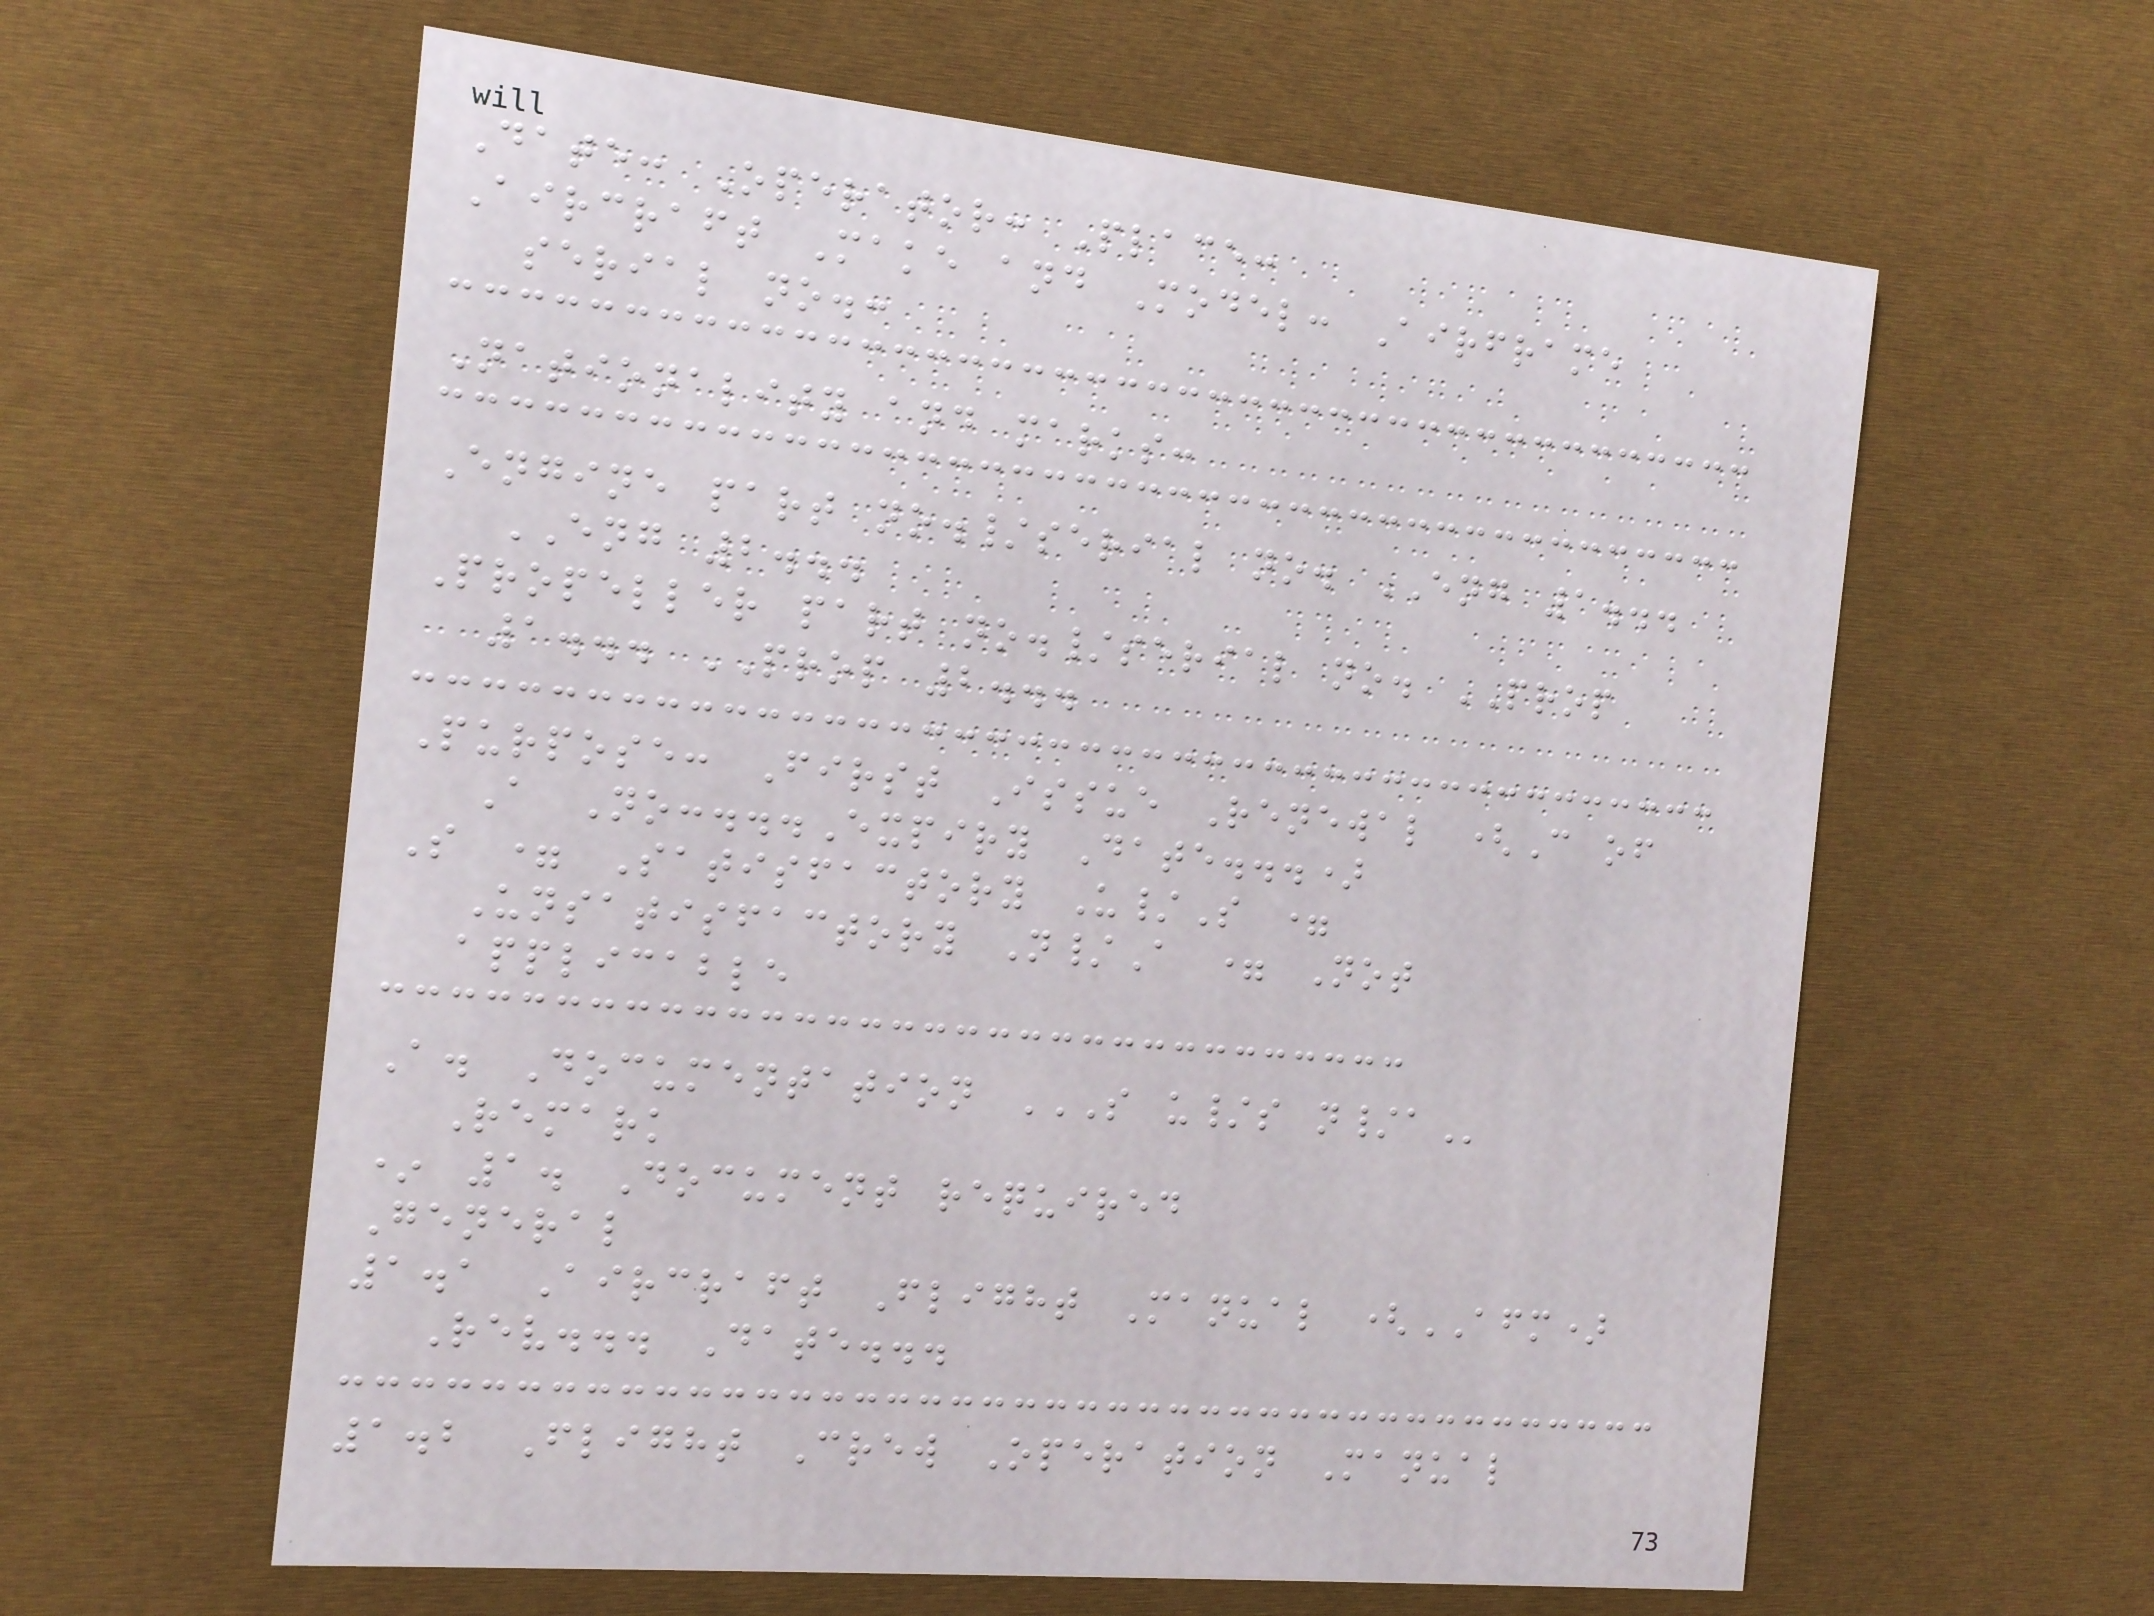Date: Operator: Place:
Aircraft Make and Model: Airframe
serial no.:
Nationality and marks:
Engine part no./serial no. ENG 1...
ENG 2...
Propeller part no./serial no. PROP
1... PROP 2...
Purpose: First Issue Renewal (C of
A No:...Expiry Date...)
S = Satisfactory U/S =
Unsatisfactory N/A = Not
applicable
A. Documentation S U/S N/A
Remark
* 1. Document required
General
1.1 Aircraft Flight Manual (AFM)
Rev... Date...
1.2 Flight Crew Operation Manual
